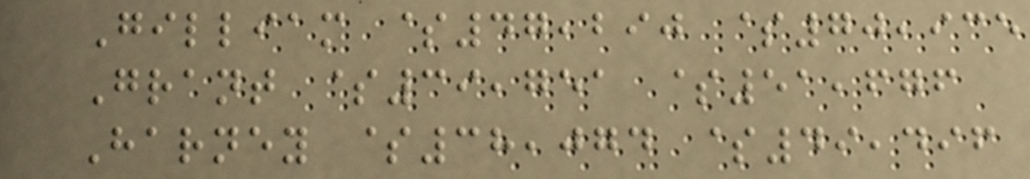Gilliam $47,290 $70,935
Grant $39,751 $51,676
Harney $38,074 $49,496
